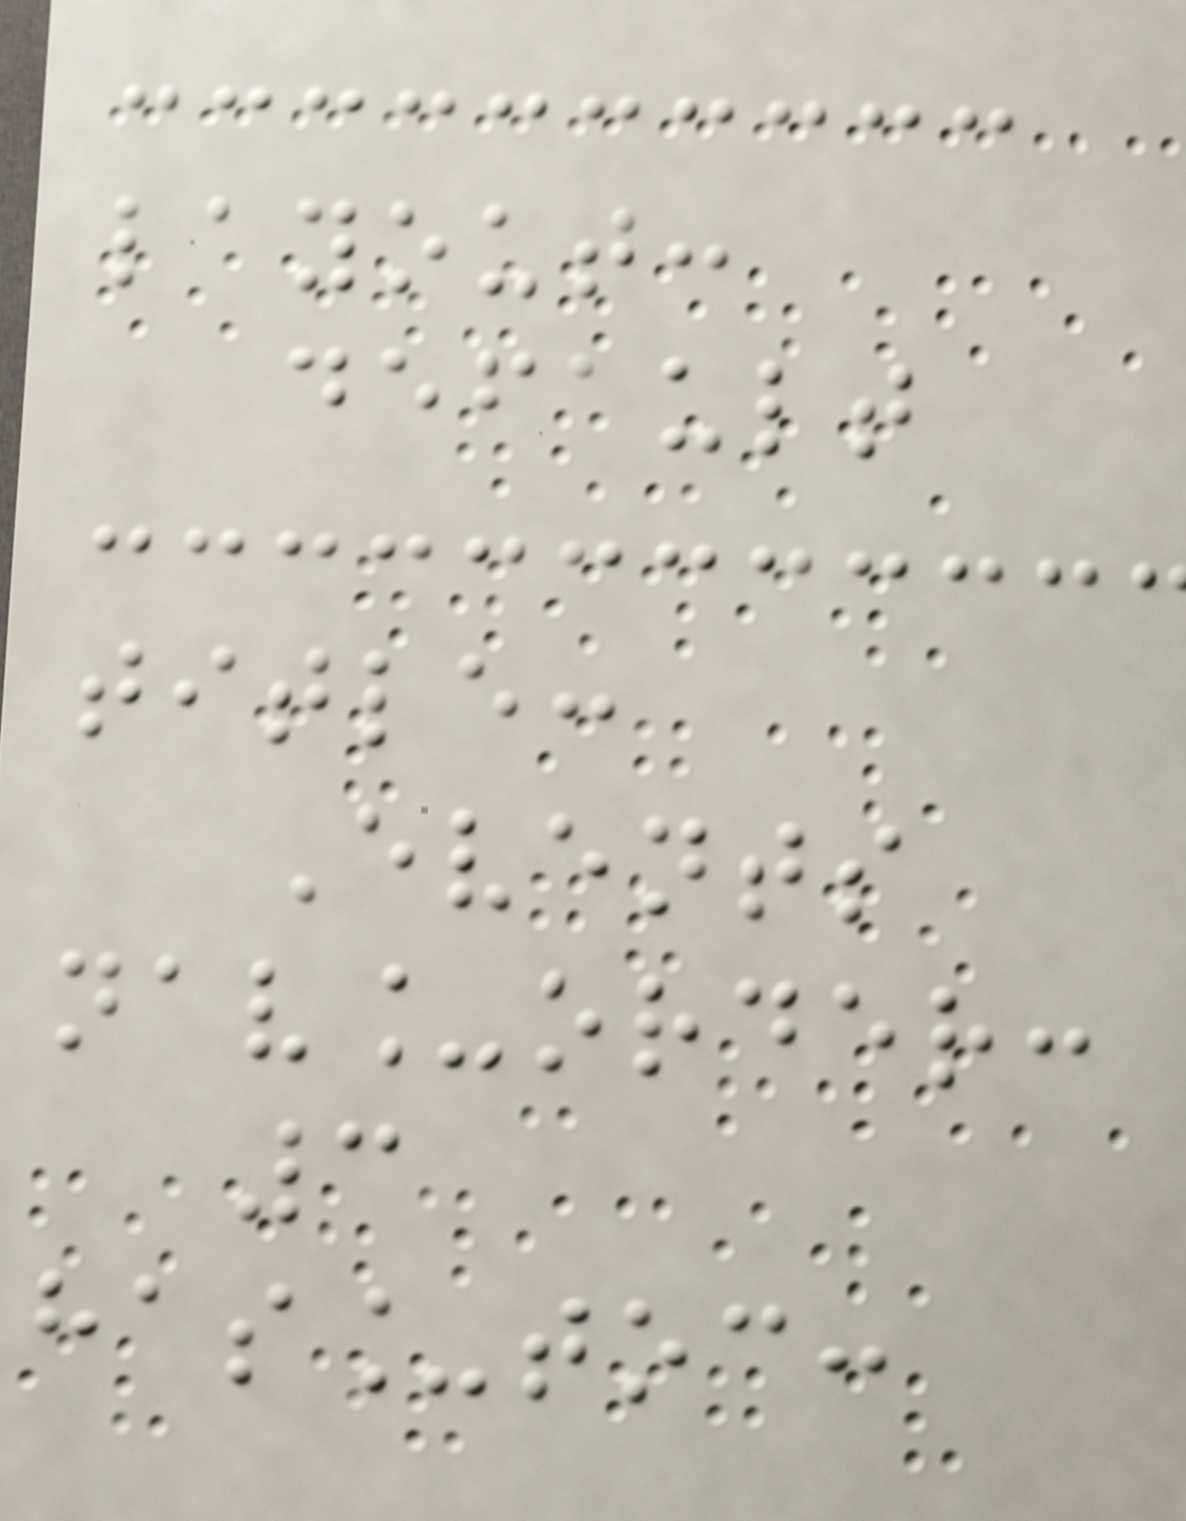layout:
default
title:
Events
nav_order:
3
has_toc:
